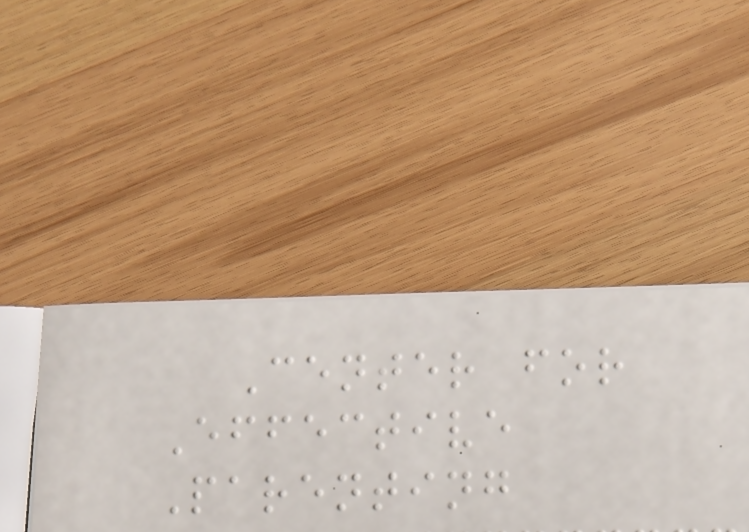Center for
Effective
Parenting
